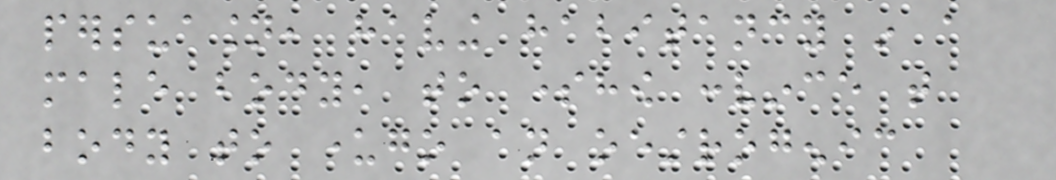persuasion, having habitancy in a
male body, to somehow convince that
body to undergo an oestrogenic
